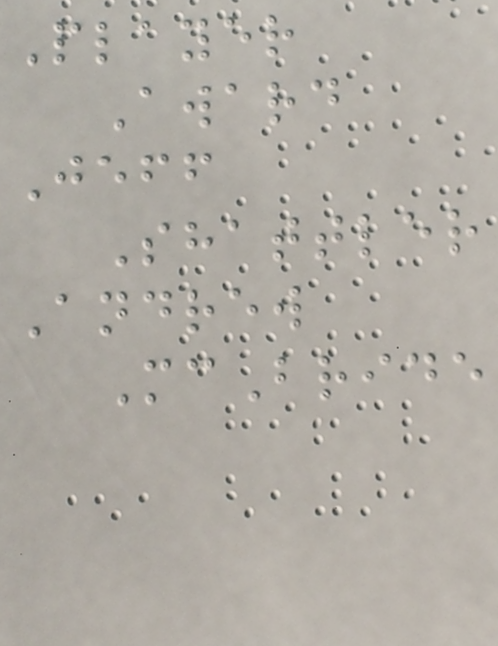Player
Award
Jeff
Shattler
Andrew
McBride
